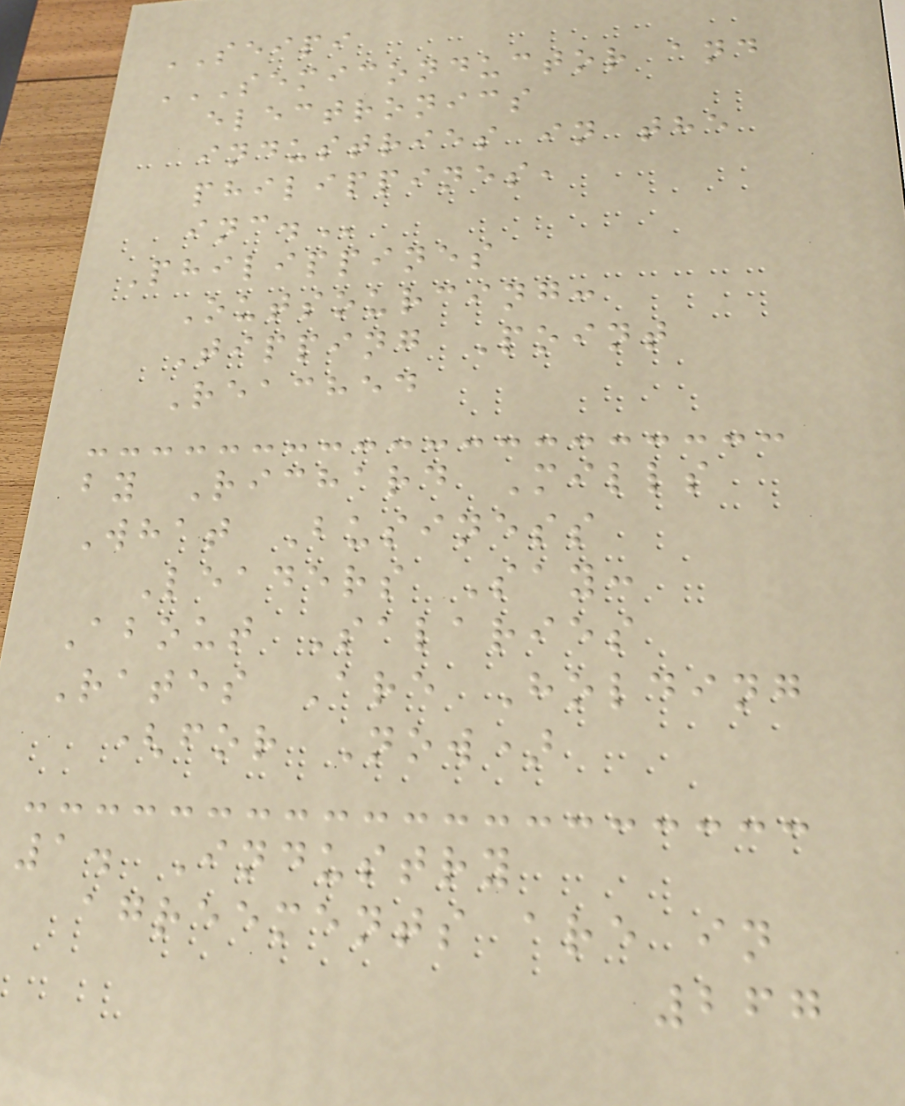SEIPI
SEMICONDUCTOR AND
ELECTRONICS
INDUSTRIES IN THE
PHILIPPINES,
INC.
Philippines
Outsourcing:
Tipping Point
Reached
by Richard Mills
What Business
Leaders Say:
About Salaries
Rates Are Holding
(for Now)
1. Industry
agreements are in
267
